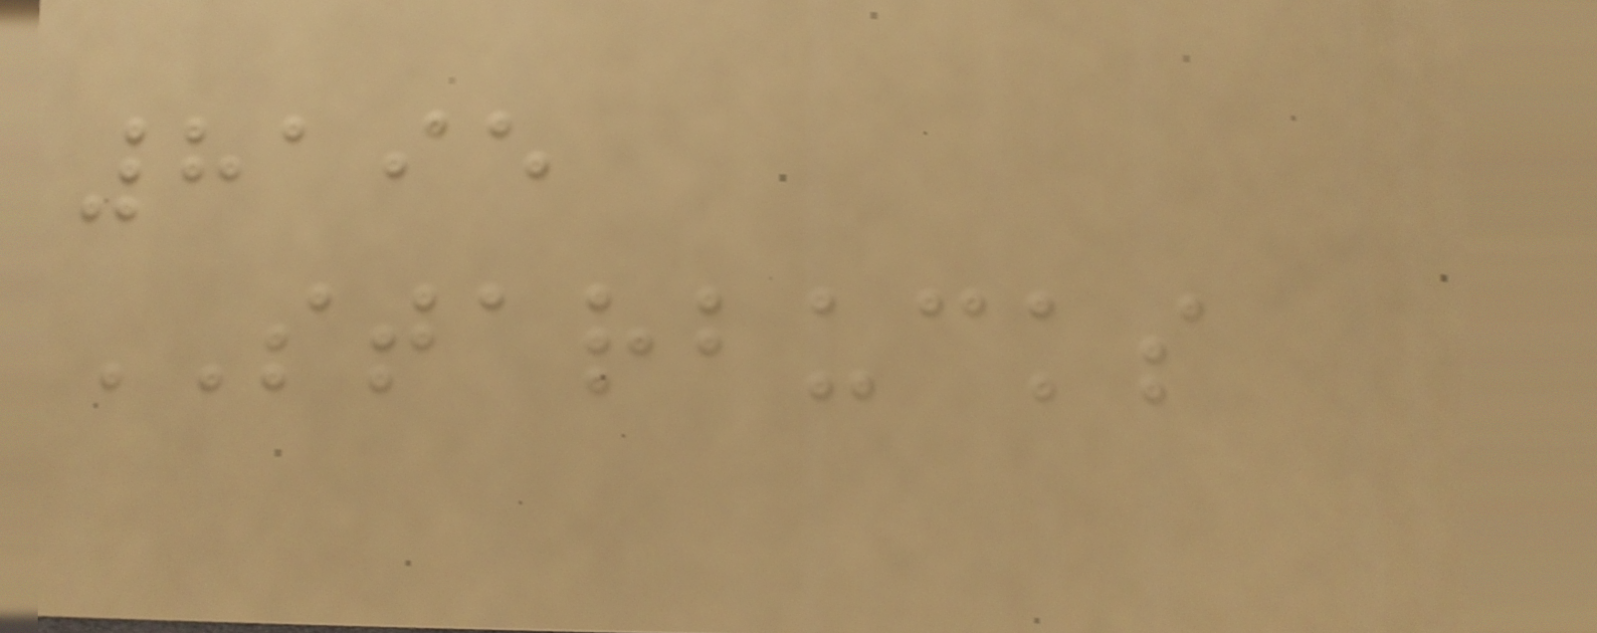8195
STARBUCKS
